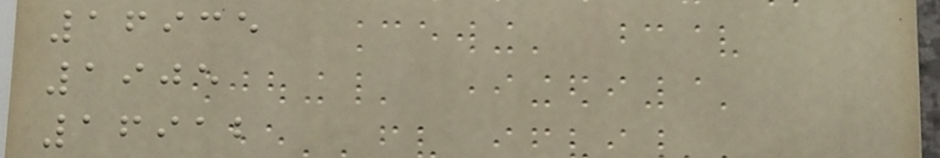16935
1905
16912
